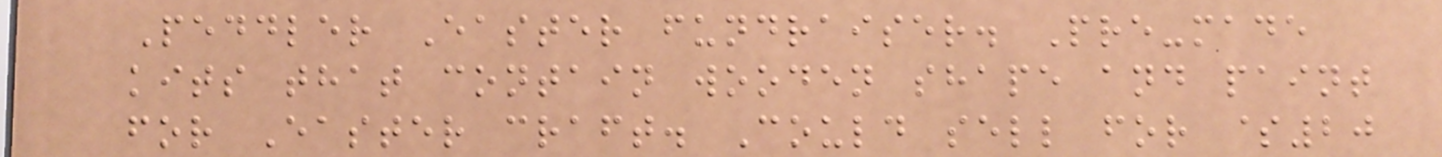Peddler Easter fundraiser. Pre-made
kits that contain wooden shape and paint
for Easter craft. Could sell for $20
